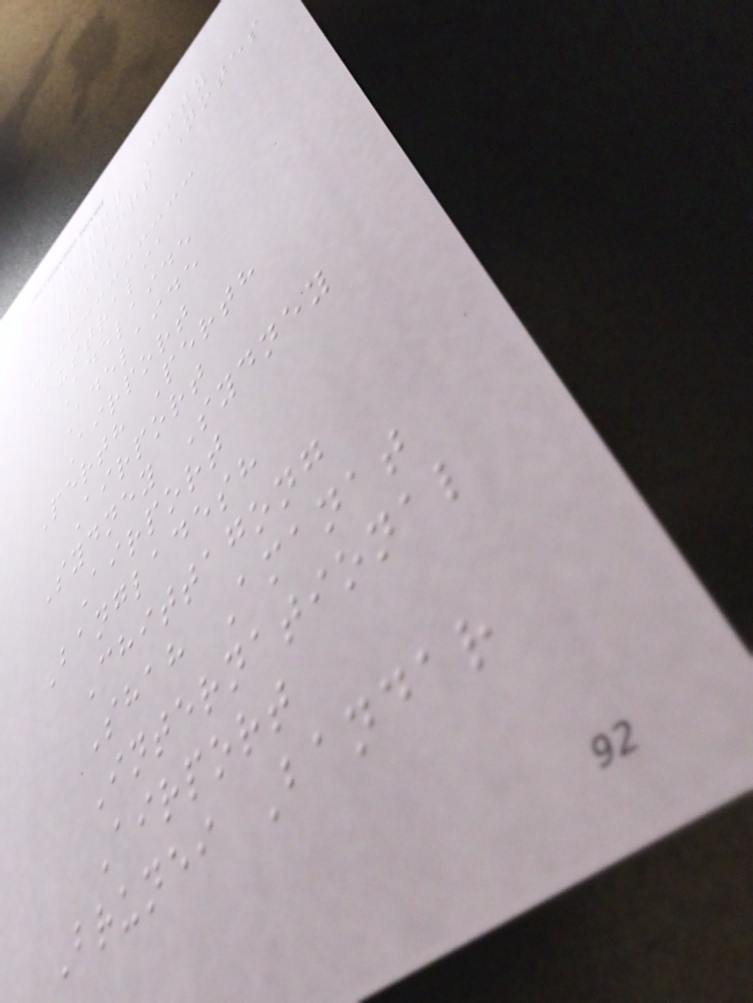Country City
Airport Notes
Refs
Australia
Adelaide
Adelaide
Airport
Perth Perth
Airport
Sydney Sydney
Airport
Bangladesh
Chittagong
Shah Amanat
International
Airport
Brunei Bandar
